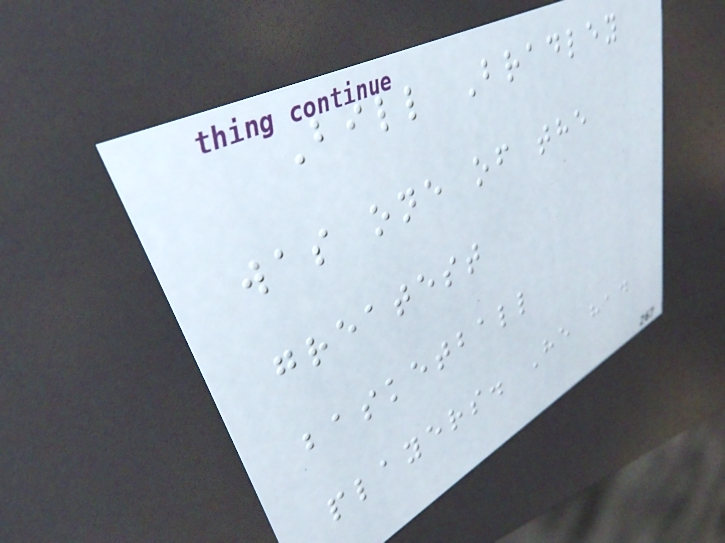Bill Bradley
was one of the
greatest
basketball
players. He had
